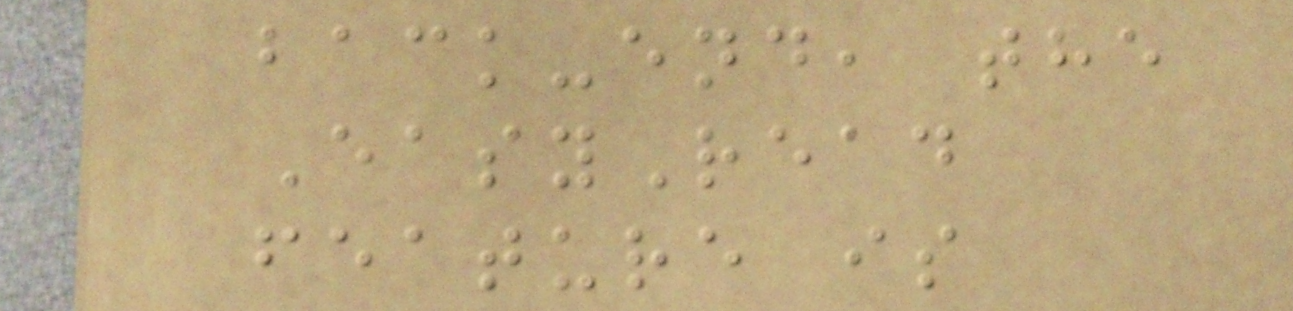back-end, the
EasyRead
feature is
